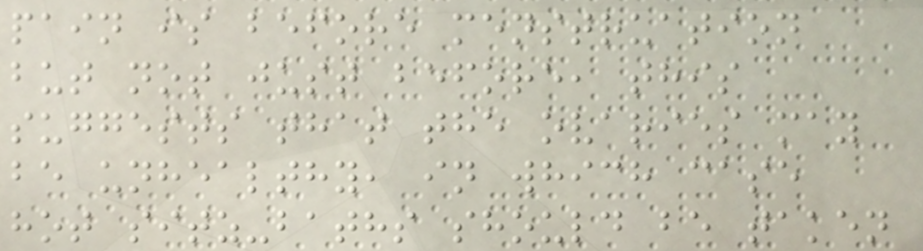pain is before menstruation
but not just before, this
suggests that the ovaries may
be unhealthy, in which case
hot sitz-baths should be taken
